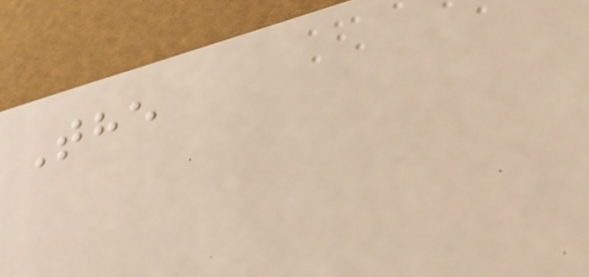The
